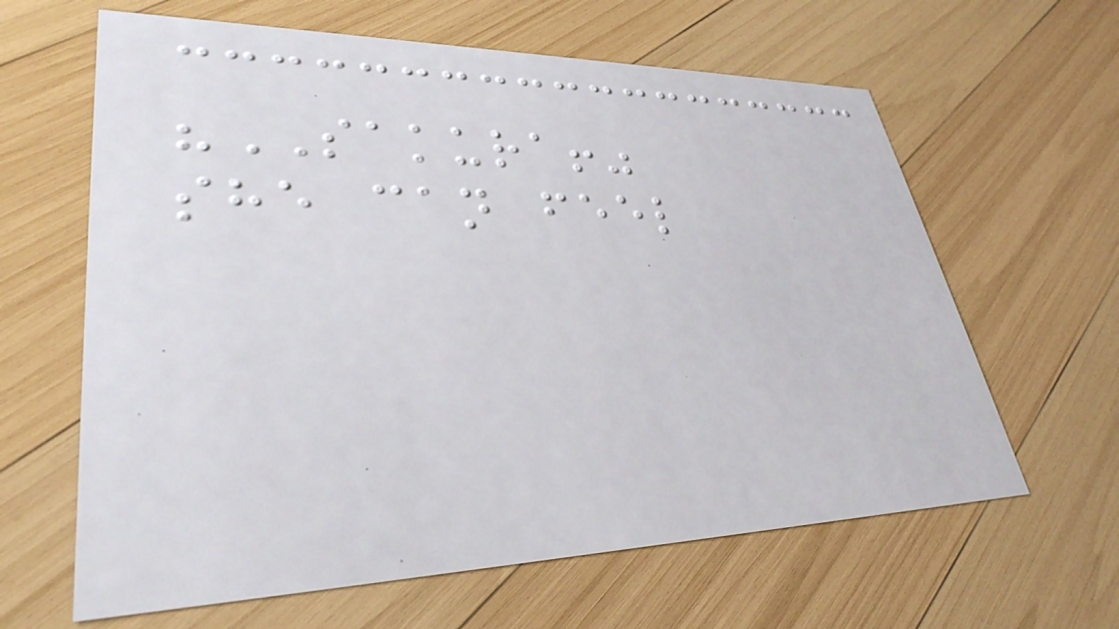"SAKURA!"
she can feel
